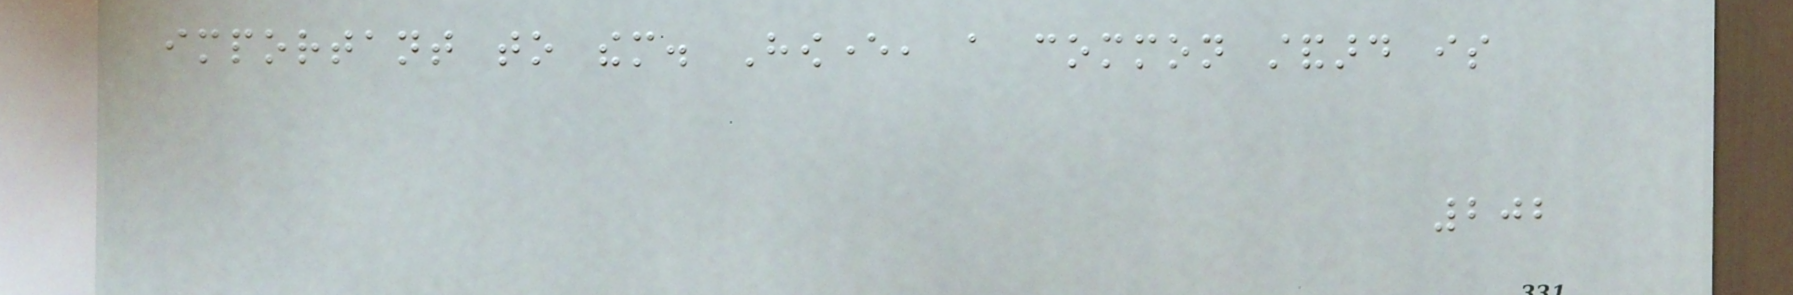important to them. However, a common standard is
202
